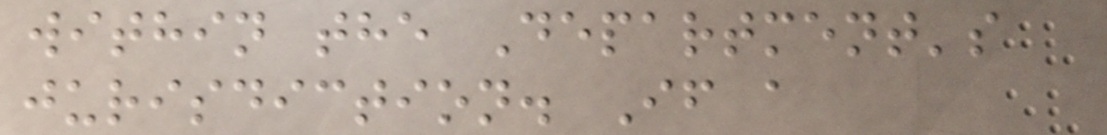within the Department's
jurisdiction. If a
